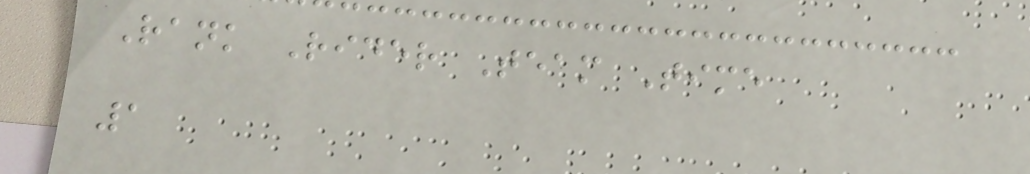Rank Rider Team Time
1
